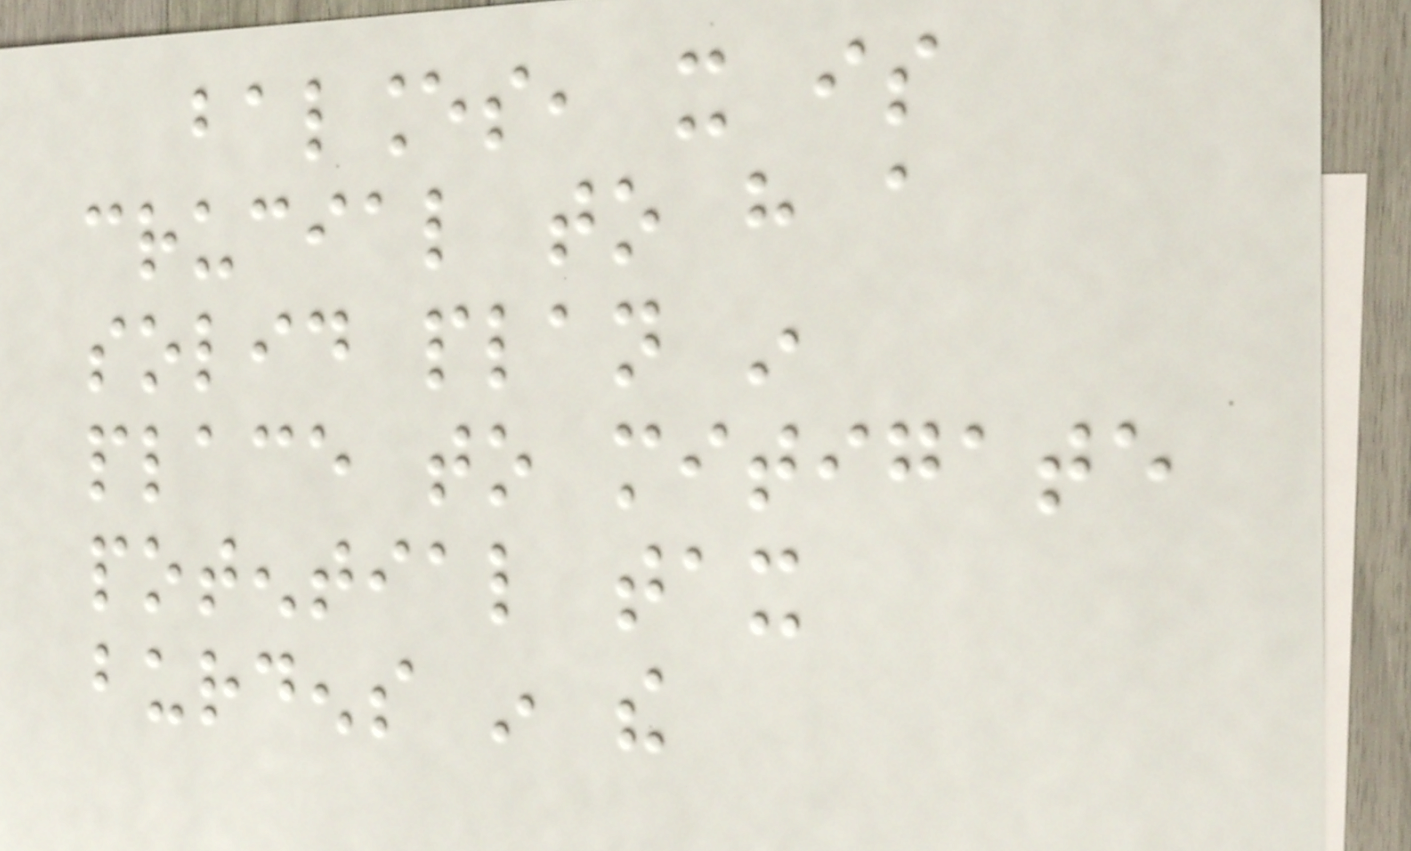balances, it is
crucial to have a
solid plan in
place to mitigate
potential tax
burdens in the
